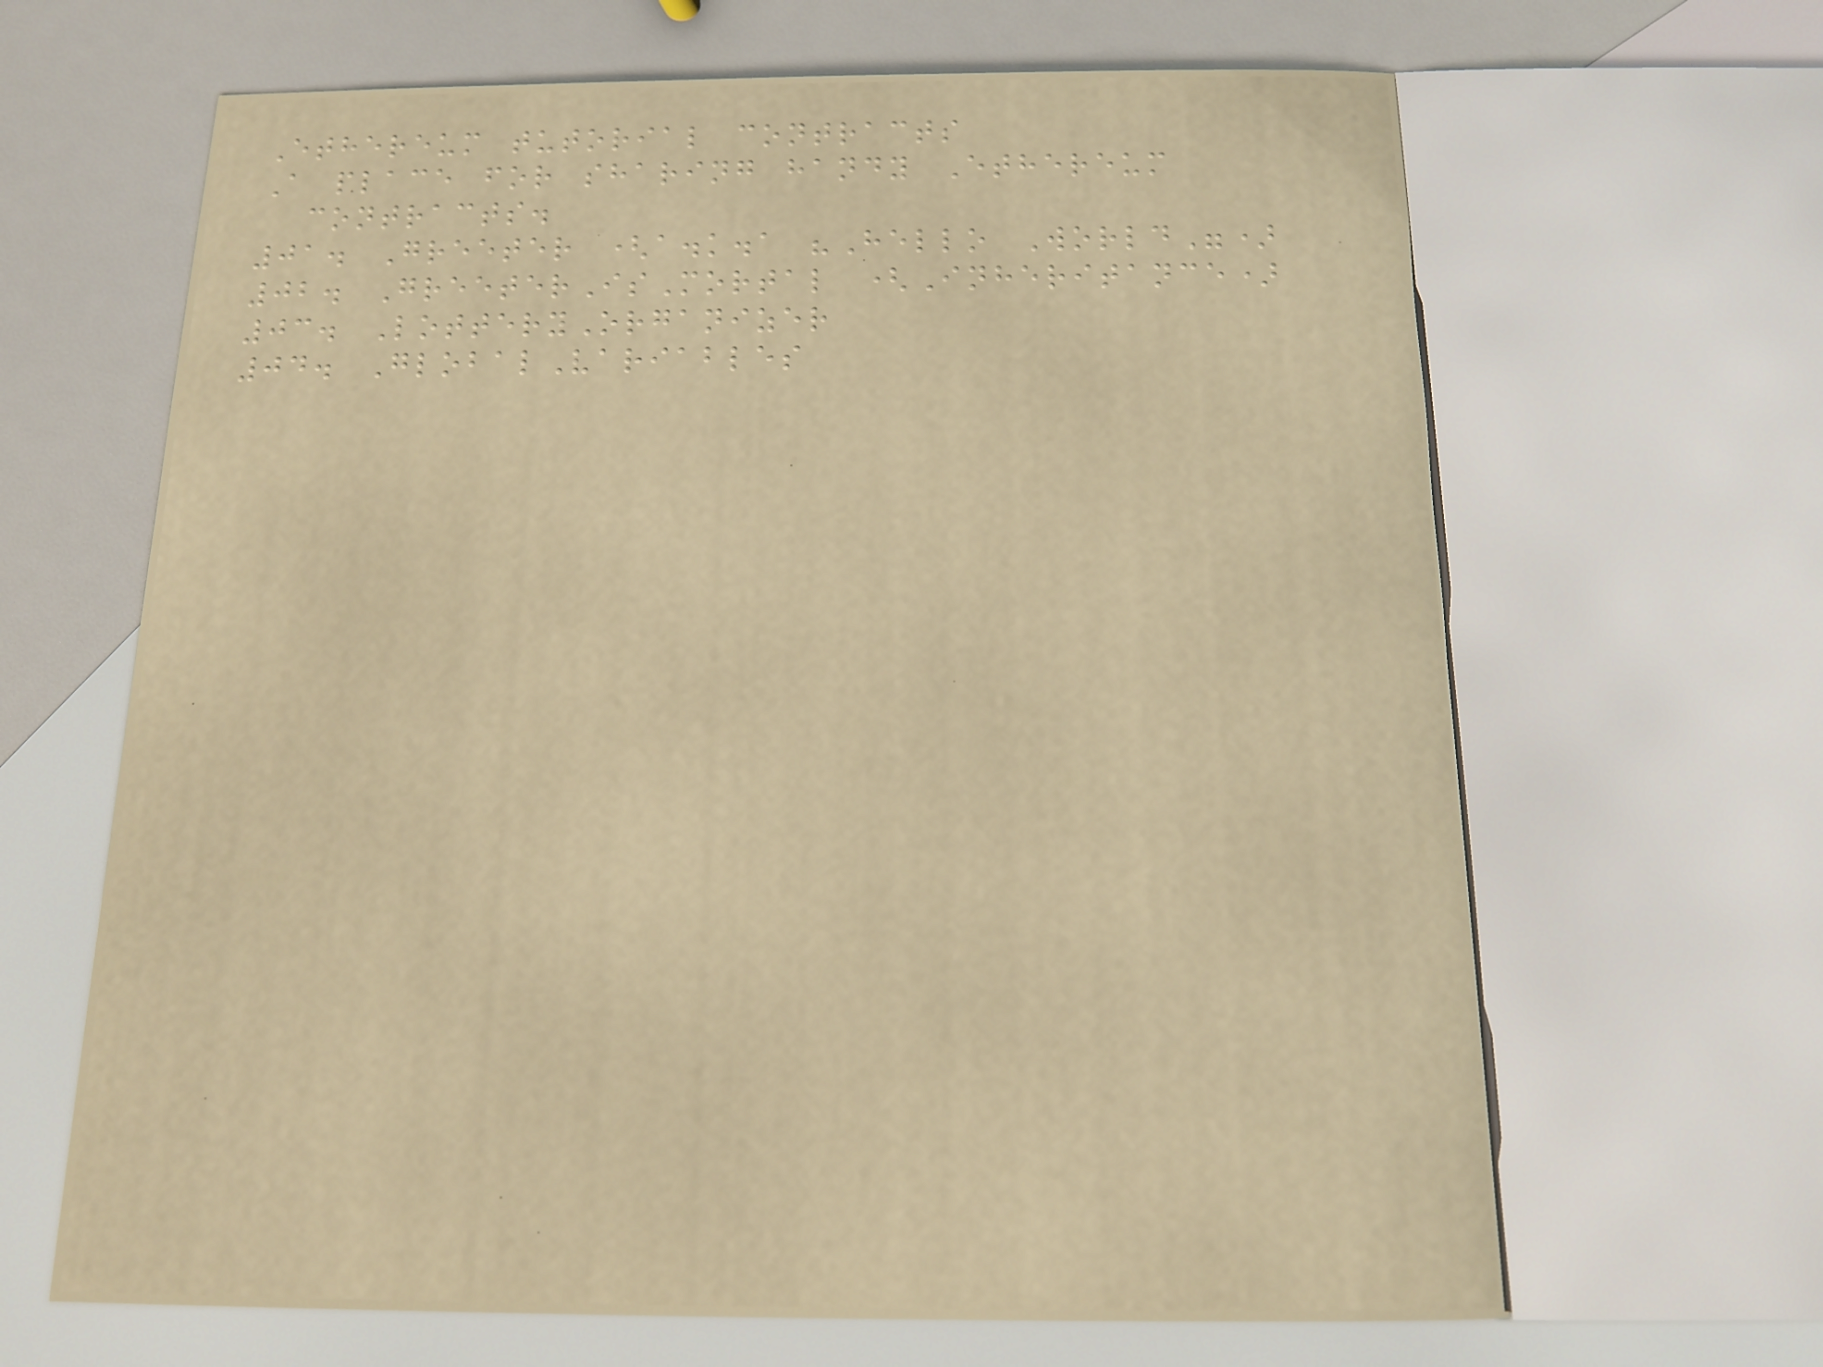Ethereum tutorial contracts
A place for sharing handy Ethereum
contracts.
01. Greeter (a.k.a "Hello World")
02. GreeterIsMortal (Inheritance)
03. LotteryOrganizer
04. GlobalVariables
